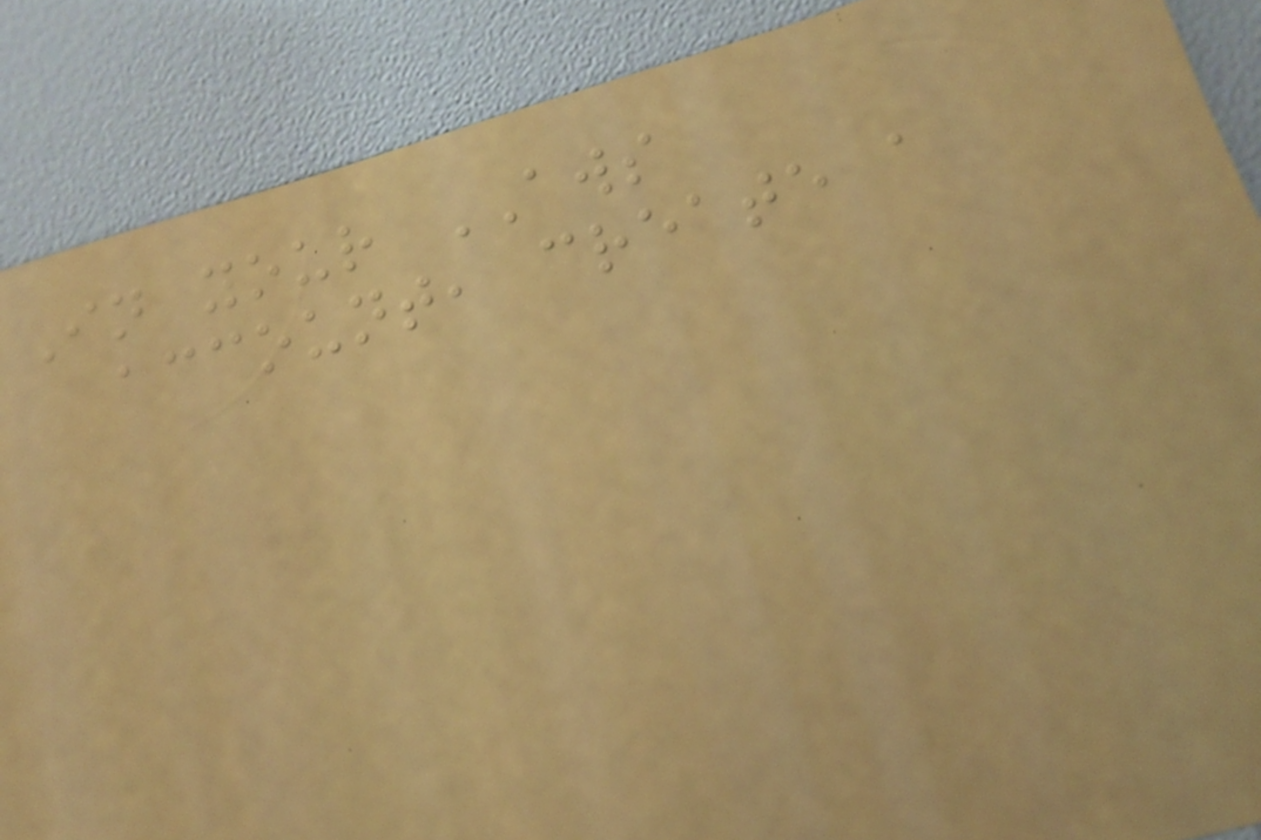In your AWS
account, create a
